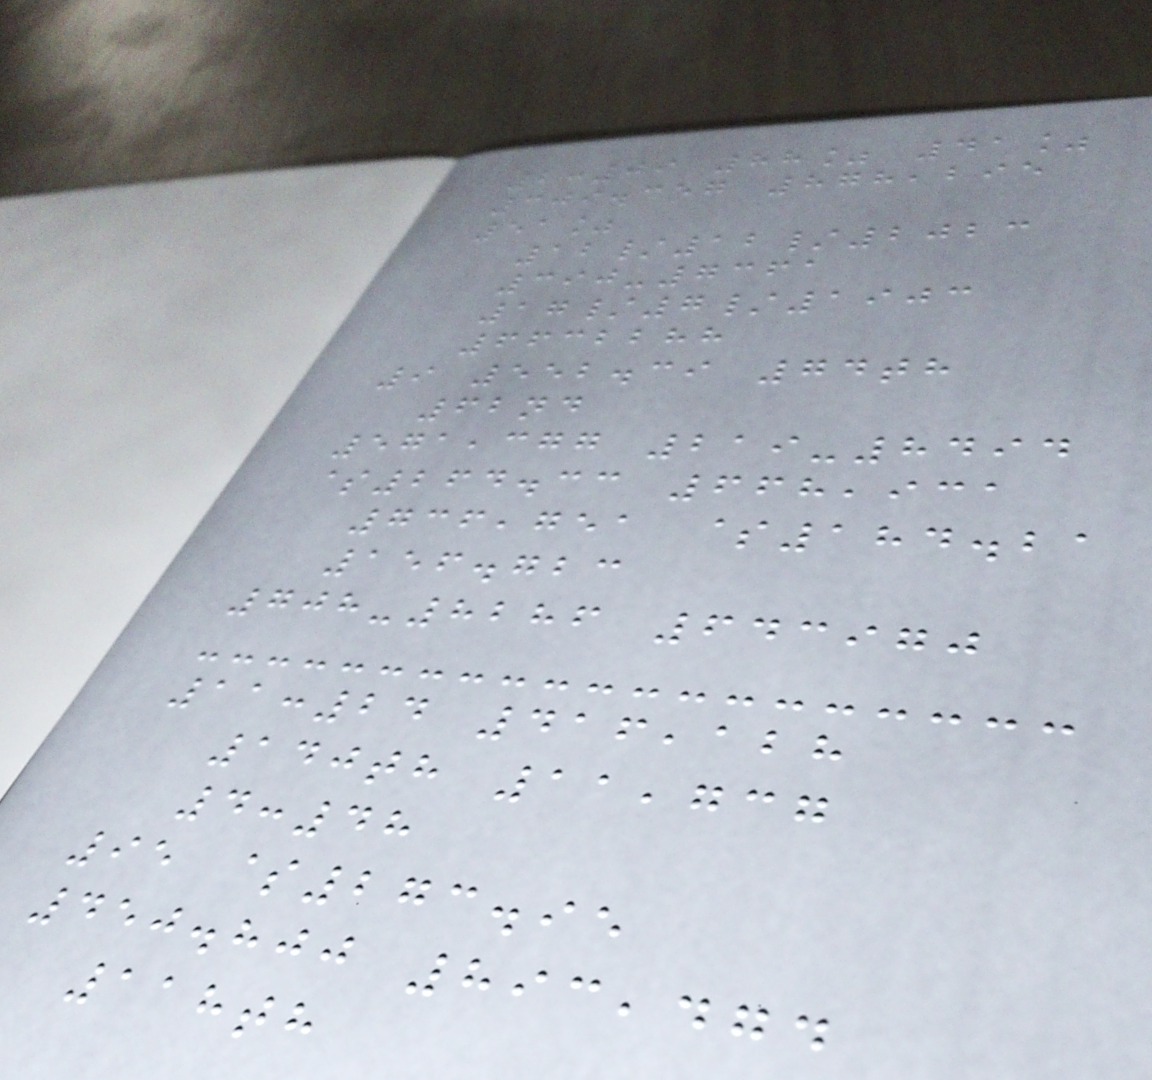2:09 88% 41%
309.357 878,295
51%
12/12/2023
390-7361
17/7/1903
6632288
9 552.39 74th
62nd
571,377 219-8494
$264.33 668,931
736,751 $184.21
156.723
708-8286 643970
11:24 416,128
140th 11,737
4:48
95 $273.95
450.800 893,474
118th
